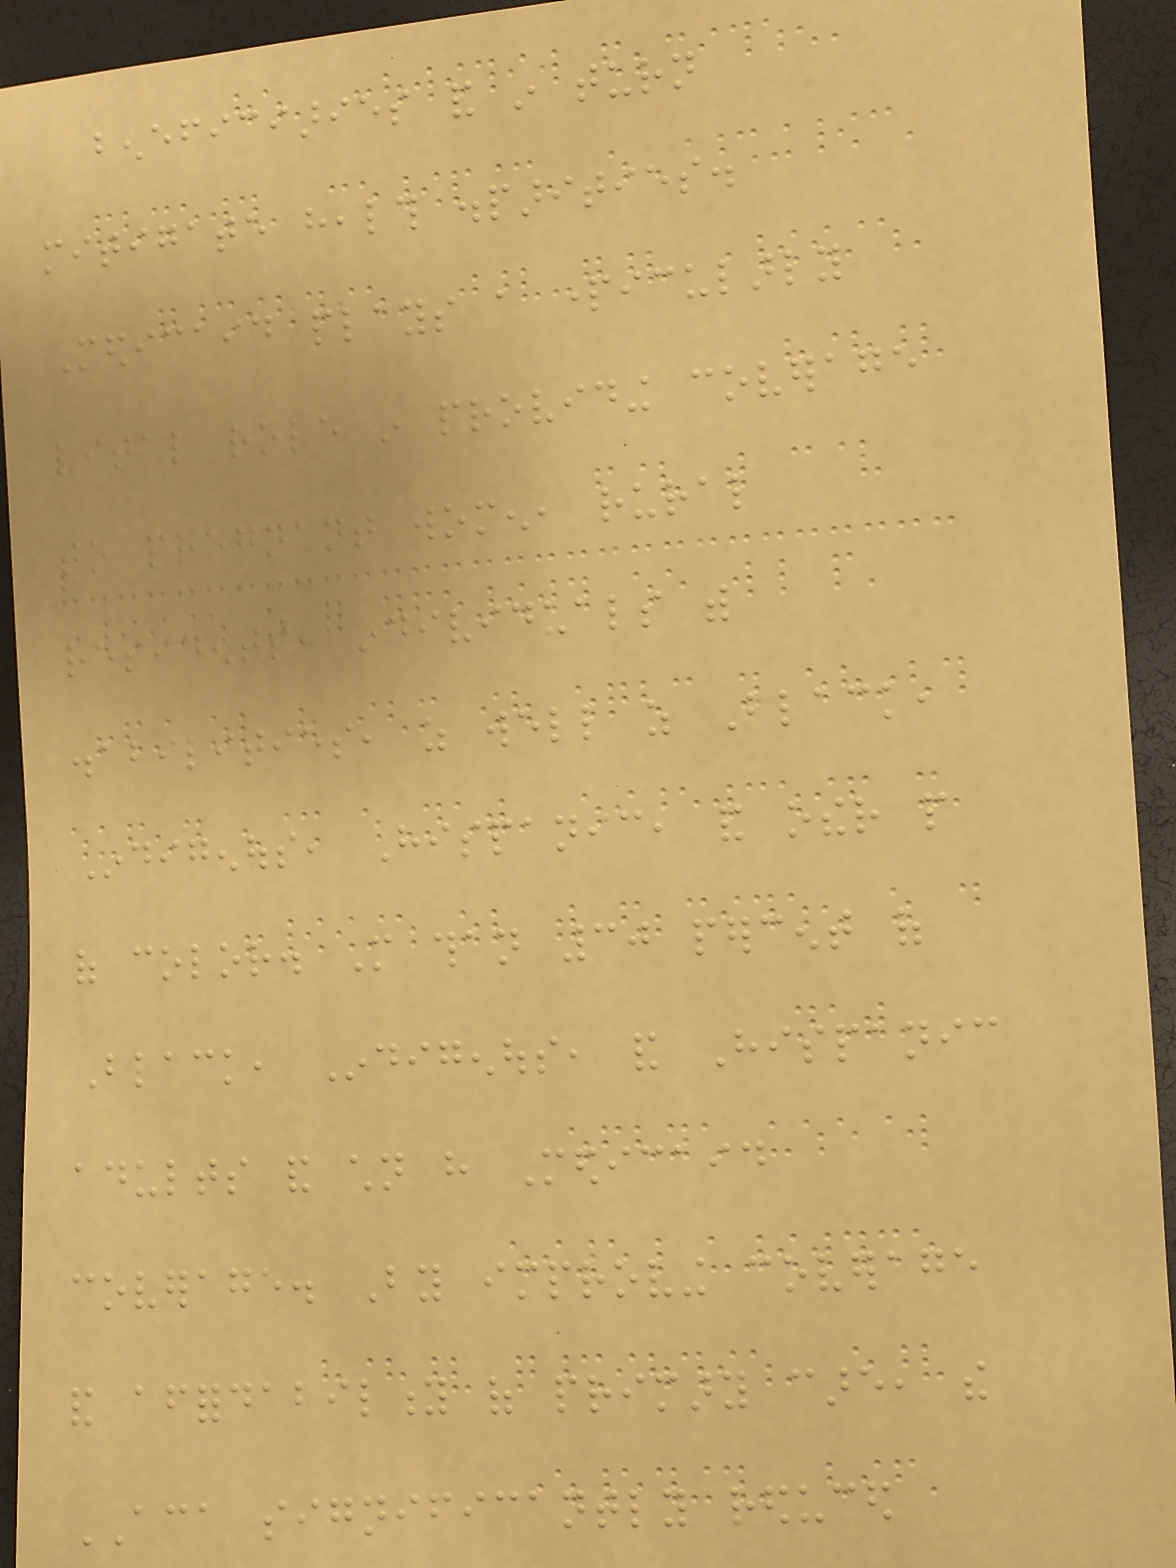beneficiaries and in turn
mitigate health disparities.
Medicaid plays a particularly
vital role in providing coverage
to pregnant women, rural
residents, individuals with
disabilities, as well as Black,
Indigenous, Hispanic, and other people
of color. More than 30 percent of
Black, Indigenous, and Hispanic
adults and children have Medicaid
coverage. By improving coverage
and affordability of primary care, the
ACA significantly reduced
